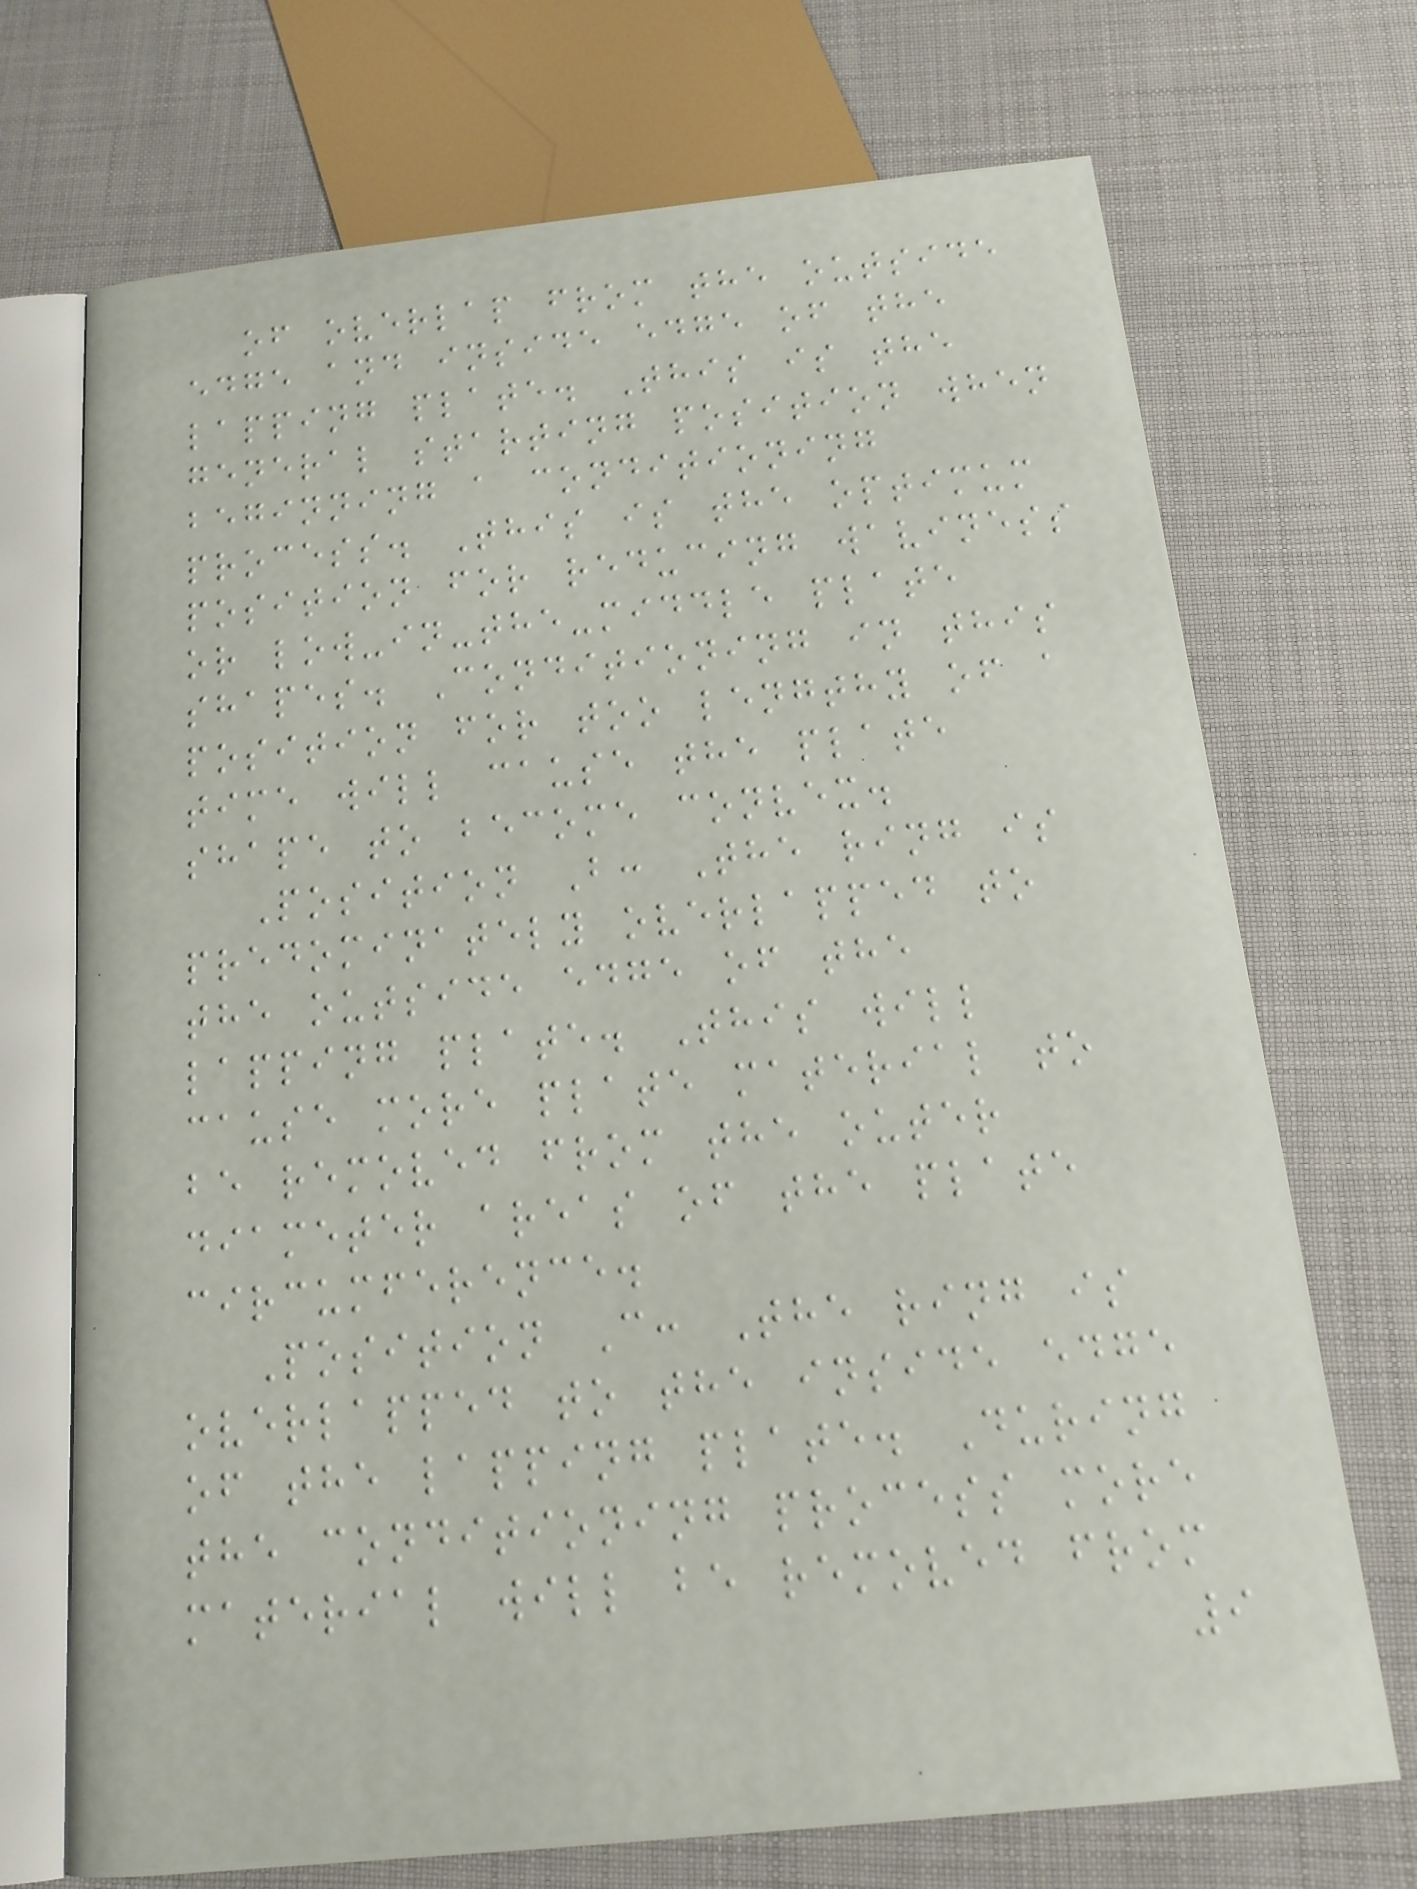of overlap from the outside
edge and inside edge of the
lapping plate. This is the
general starting position when
beginning a conditioning
process. This is the optimum
position for reducing waviness
or low-in-the-middle plate
shapes. Conditioning in this
position for too lengthy of a
time will cause the plate
shape to become convex.
Position B: The ring is
predominately overlapped to
the outside edge of the
lapping plate. This will
cause more plate material to
be removed from the outer
diameter areas of the plate
circumference.
Position C: The ring is
overlapped to the inside edge
of the lapping plate. During
the conditioning process more
material will be removed from
9
